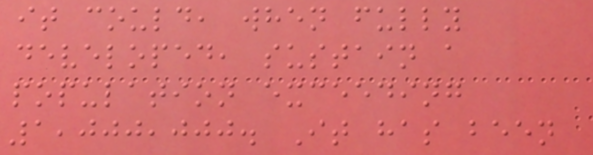it could, when fully
developed, sustain a
population exceeding
1,000,000. It has been
